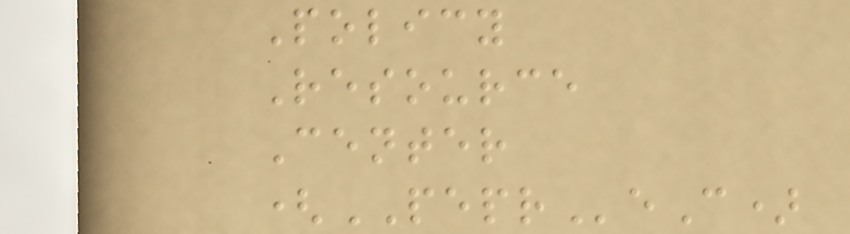Policy
Resource
Center
(PEPReC)
